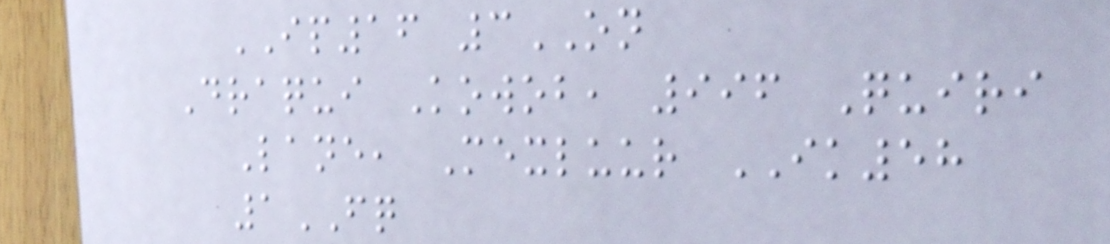IP16 3ON
Draqui Kowob, 996 Quiri
Lane, Mexluur IK58
1FQ
